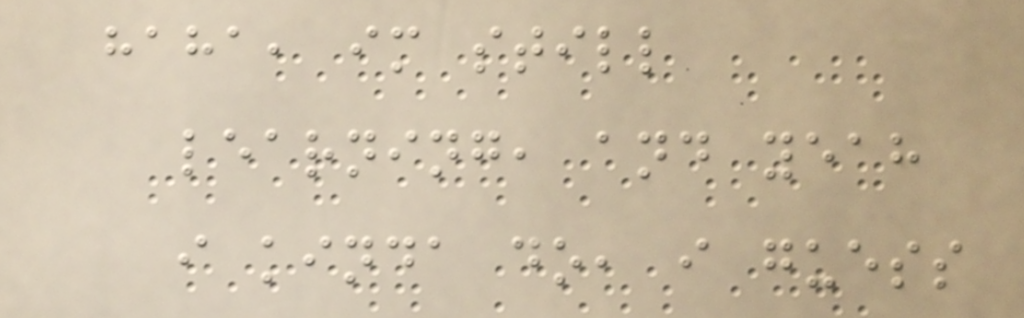haha, im still
learning, and yeah
i kinda do, i guess
